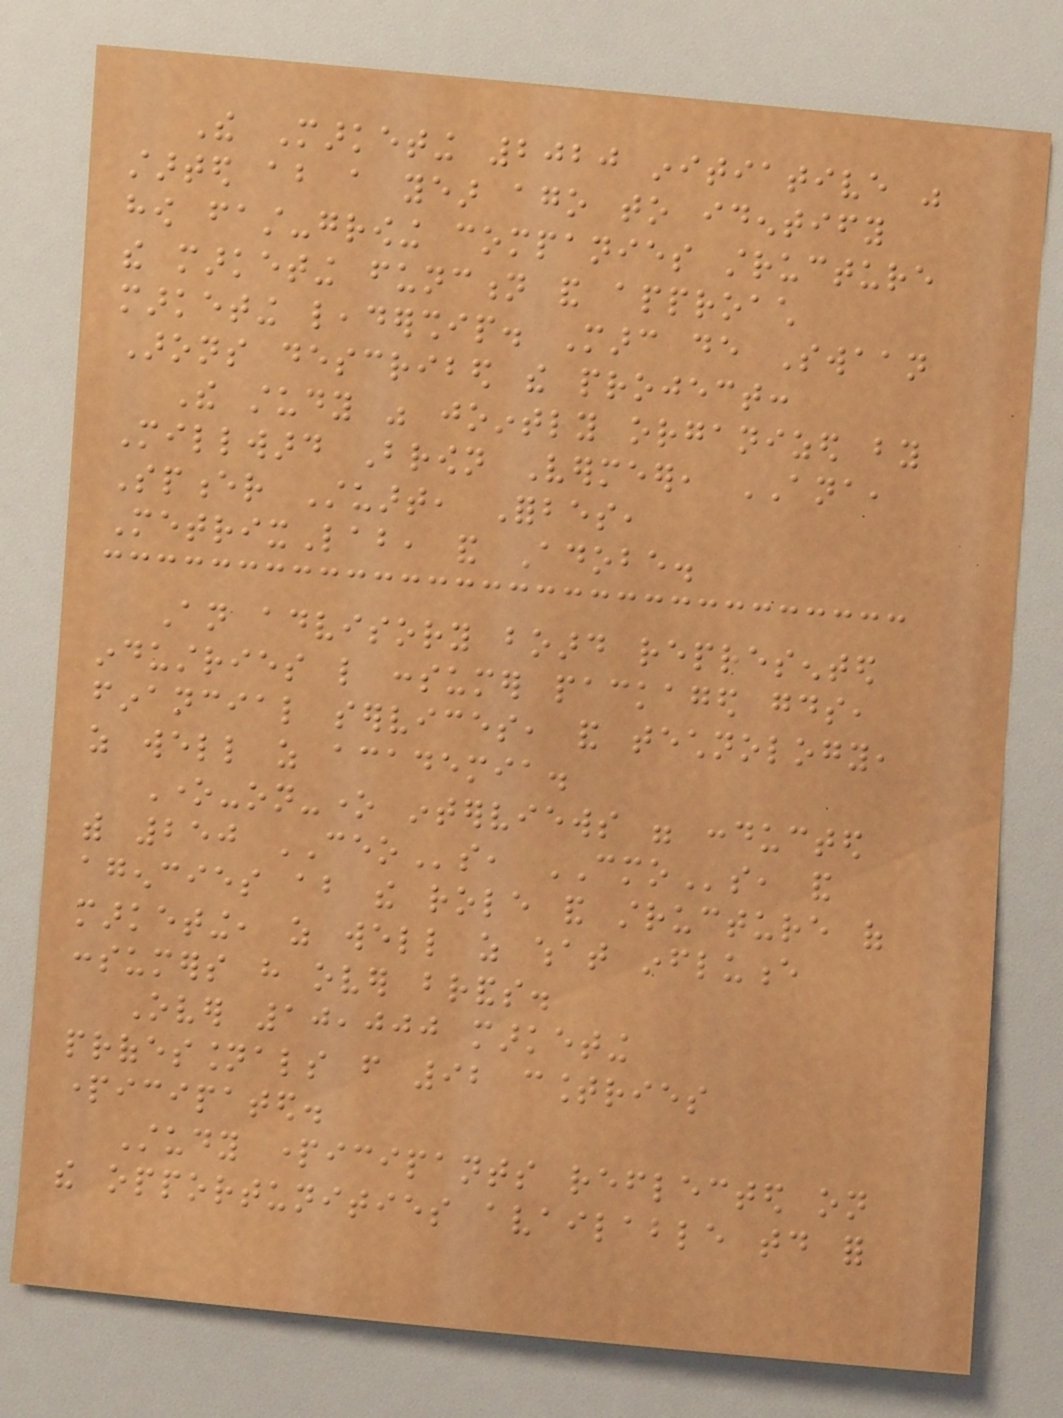The Marketing 2020 initiative was
started about a year ago to identify
how fast-growing companies structure
the marketing function and approach
marketing leadership. Marc de Swaan
Arons described the project:
The study was jointly organized by
Millward Brown Vermeer, ANA,
Spencer Stuart, Forbes,
MetrixLab, and Adobe.
An advisory board represented
industries like consumer packaged goods,
financial services, and technology,
as well as academia.
One-on-one interviews were conducted
with 250 CEOs, CMOs, and
agencies about the role and structure of
marketing, as well as what influence
consumers have over brands.
Over 10,000 marketing
professionals from 92 countries
participated.
Study participants reflected on
the opportunities available today for
